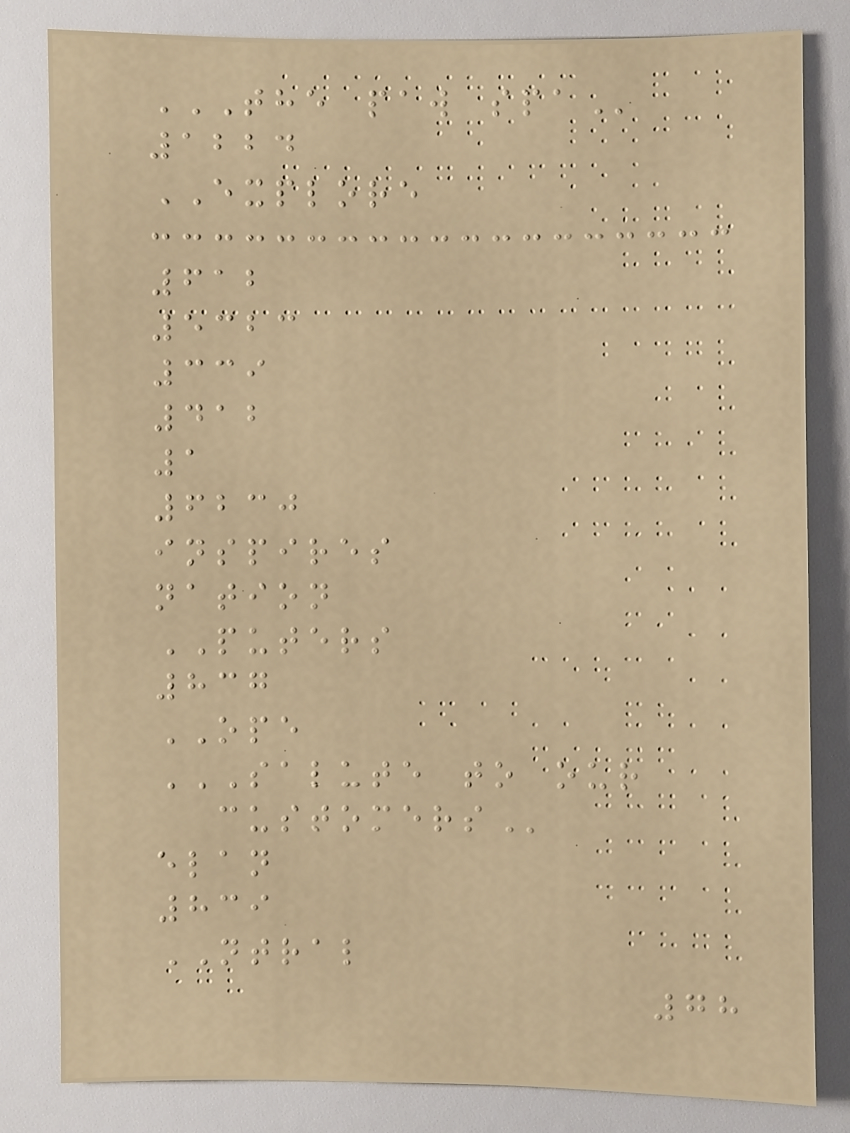THE PAW SPA
1224
EXPLORE
612
5323
339
412
1
6230
inspires
nation
PUTERS
837
OPE
SALUTE TO OUR
CUSTOMERS
elan
839
NTRAL
78
